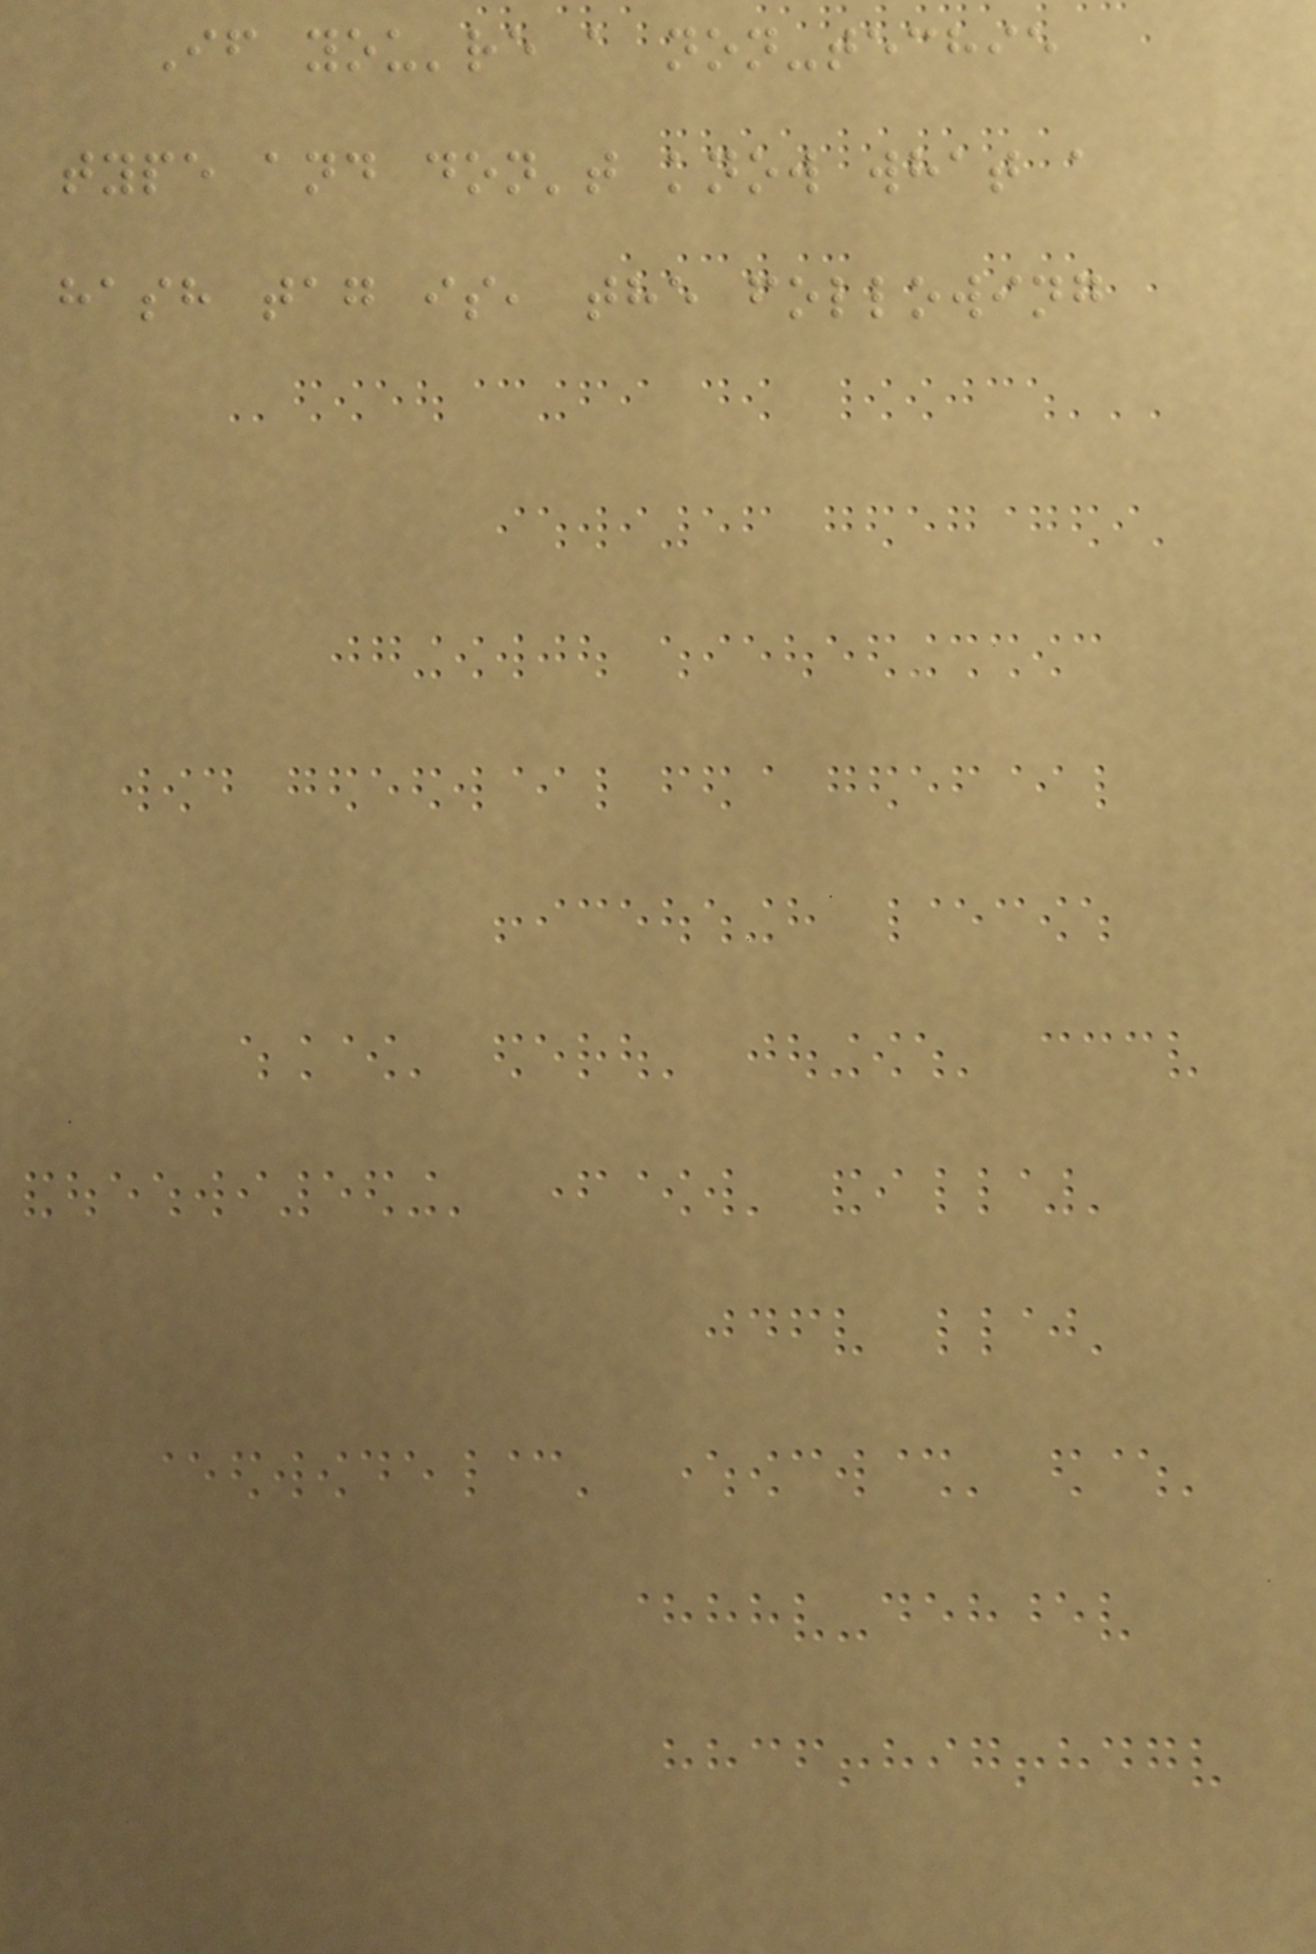If you're a non-techie
type and don't know what a
hash tag is, the following
